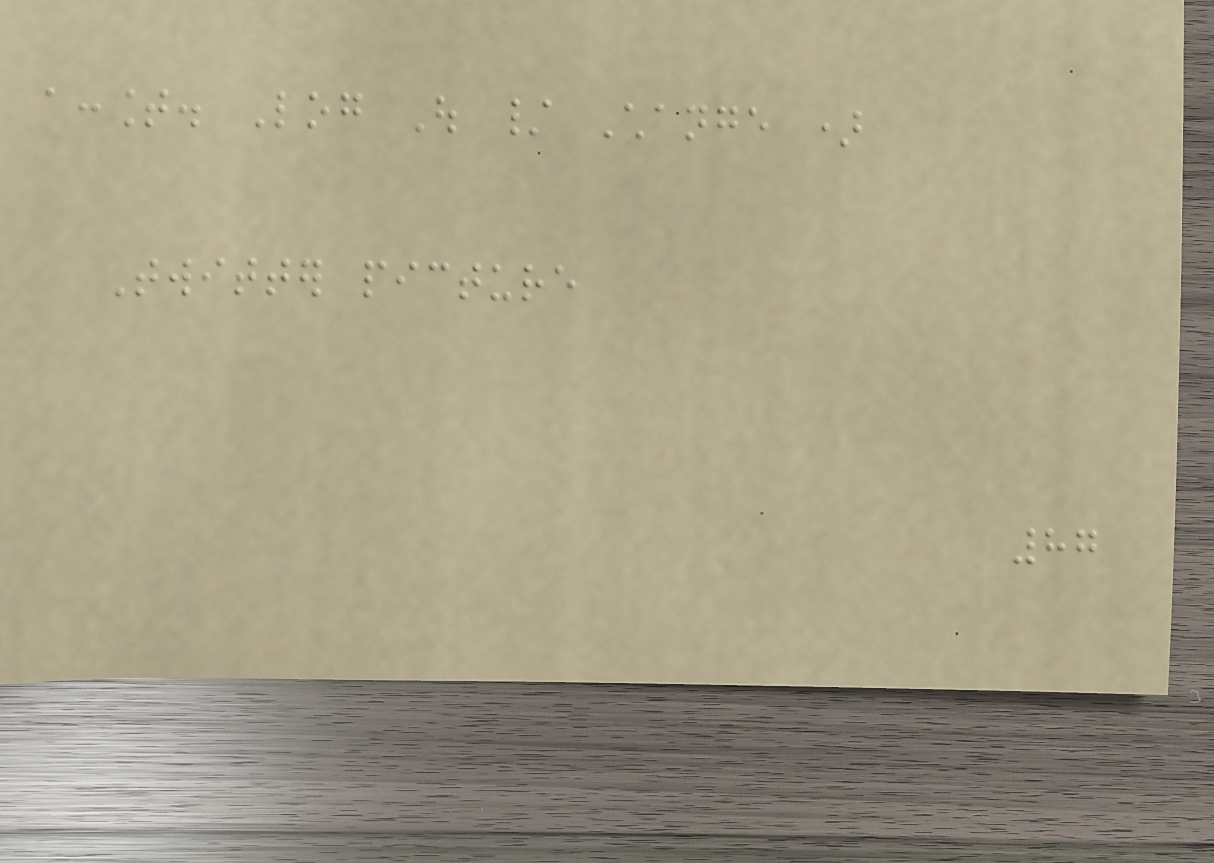account. Log Out / Change )
Twitter picture
87
